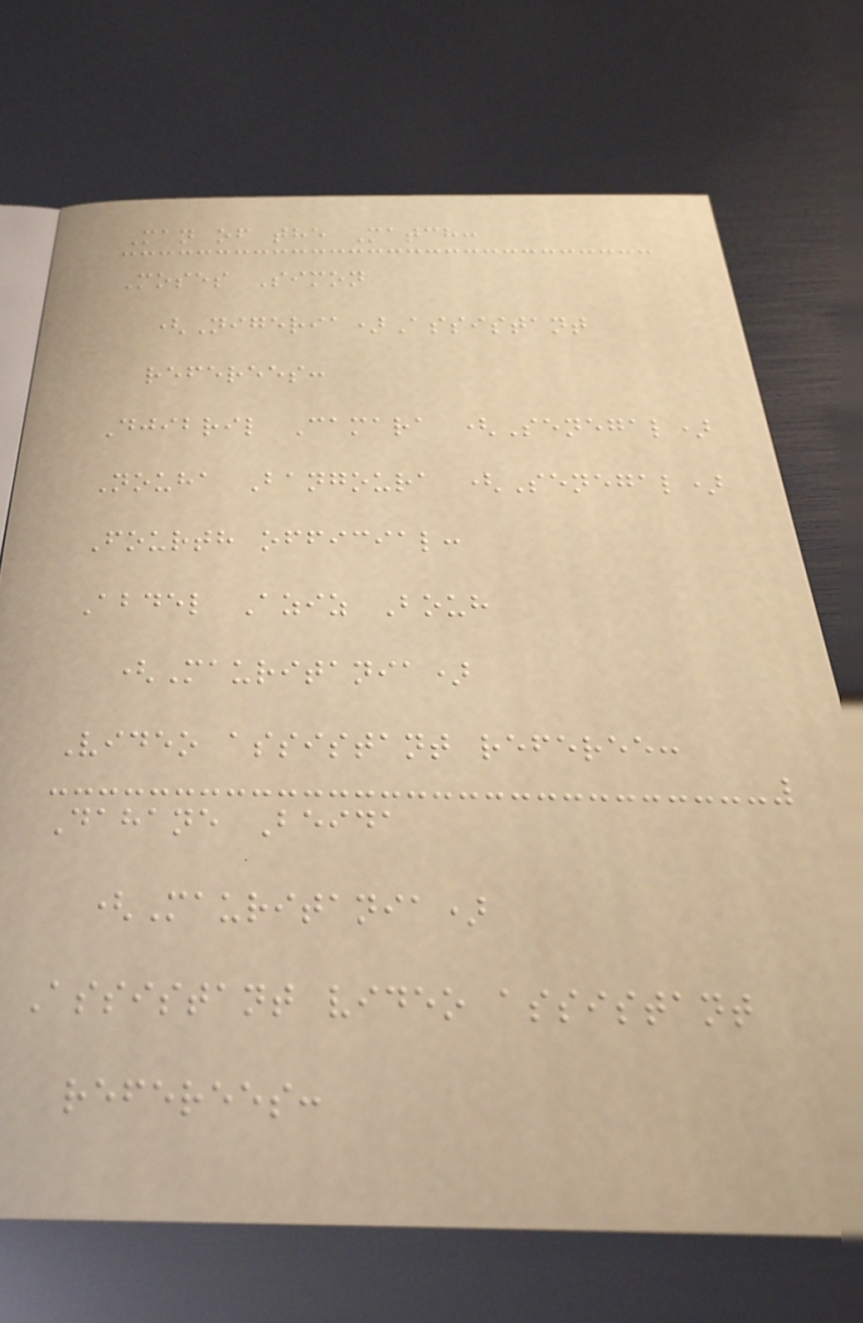Man of the Match:
Moses Simon
(Nigeria)Assistant
referees:
Djibril Camara (Senegal)
Nouha Bangoura (Senegal)
Fourth official:
Abdel Aziz Bouh
(Mauritania)
Video assistant referee:
Dahane Beida
(Mauritania)
Assistant video assistant
referees:
